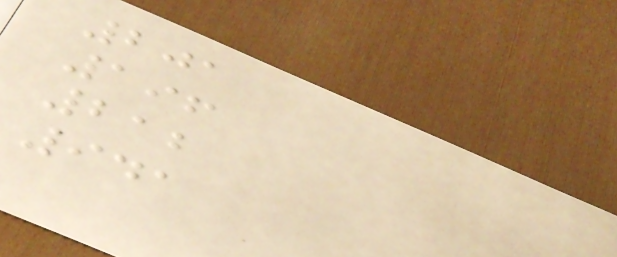201
196
212
941
